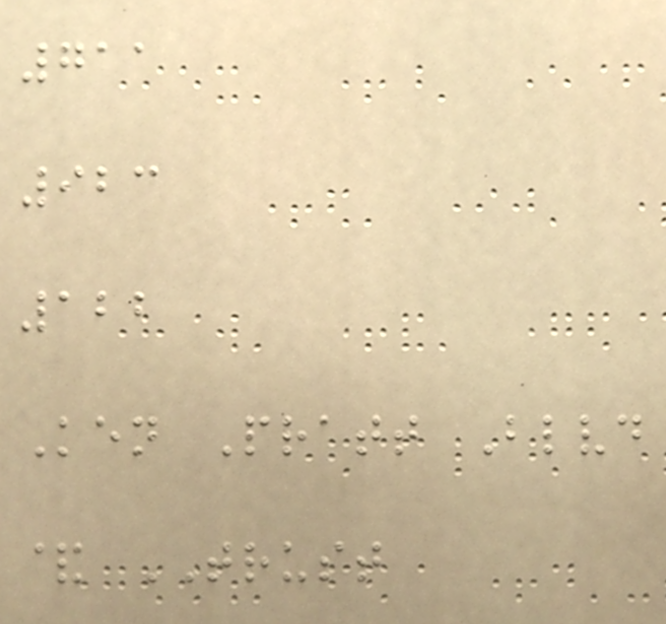711
923
122
Ken Pratt Blvd
& TRUST
